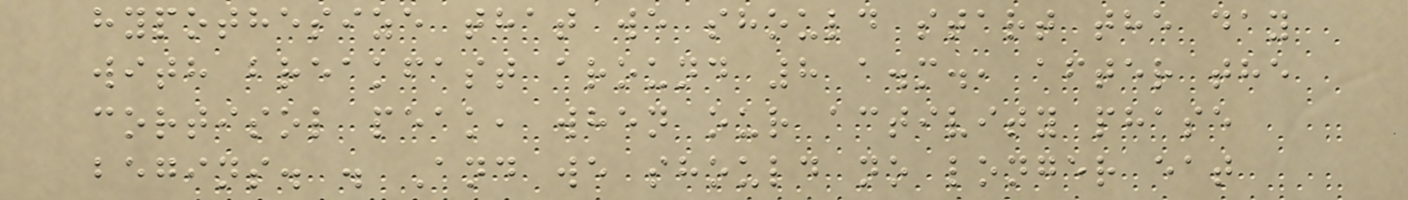hypothesize that we should start the day
with breakfast around 8 a.m., after the
cortisol peak, when our activity phase
begins. . And we should no longer eat
